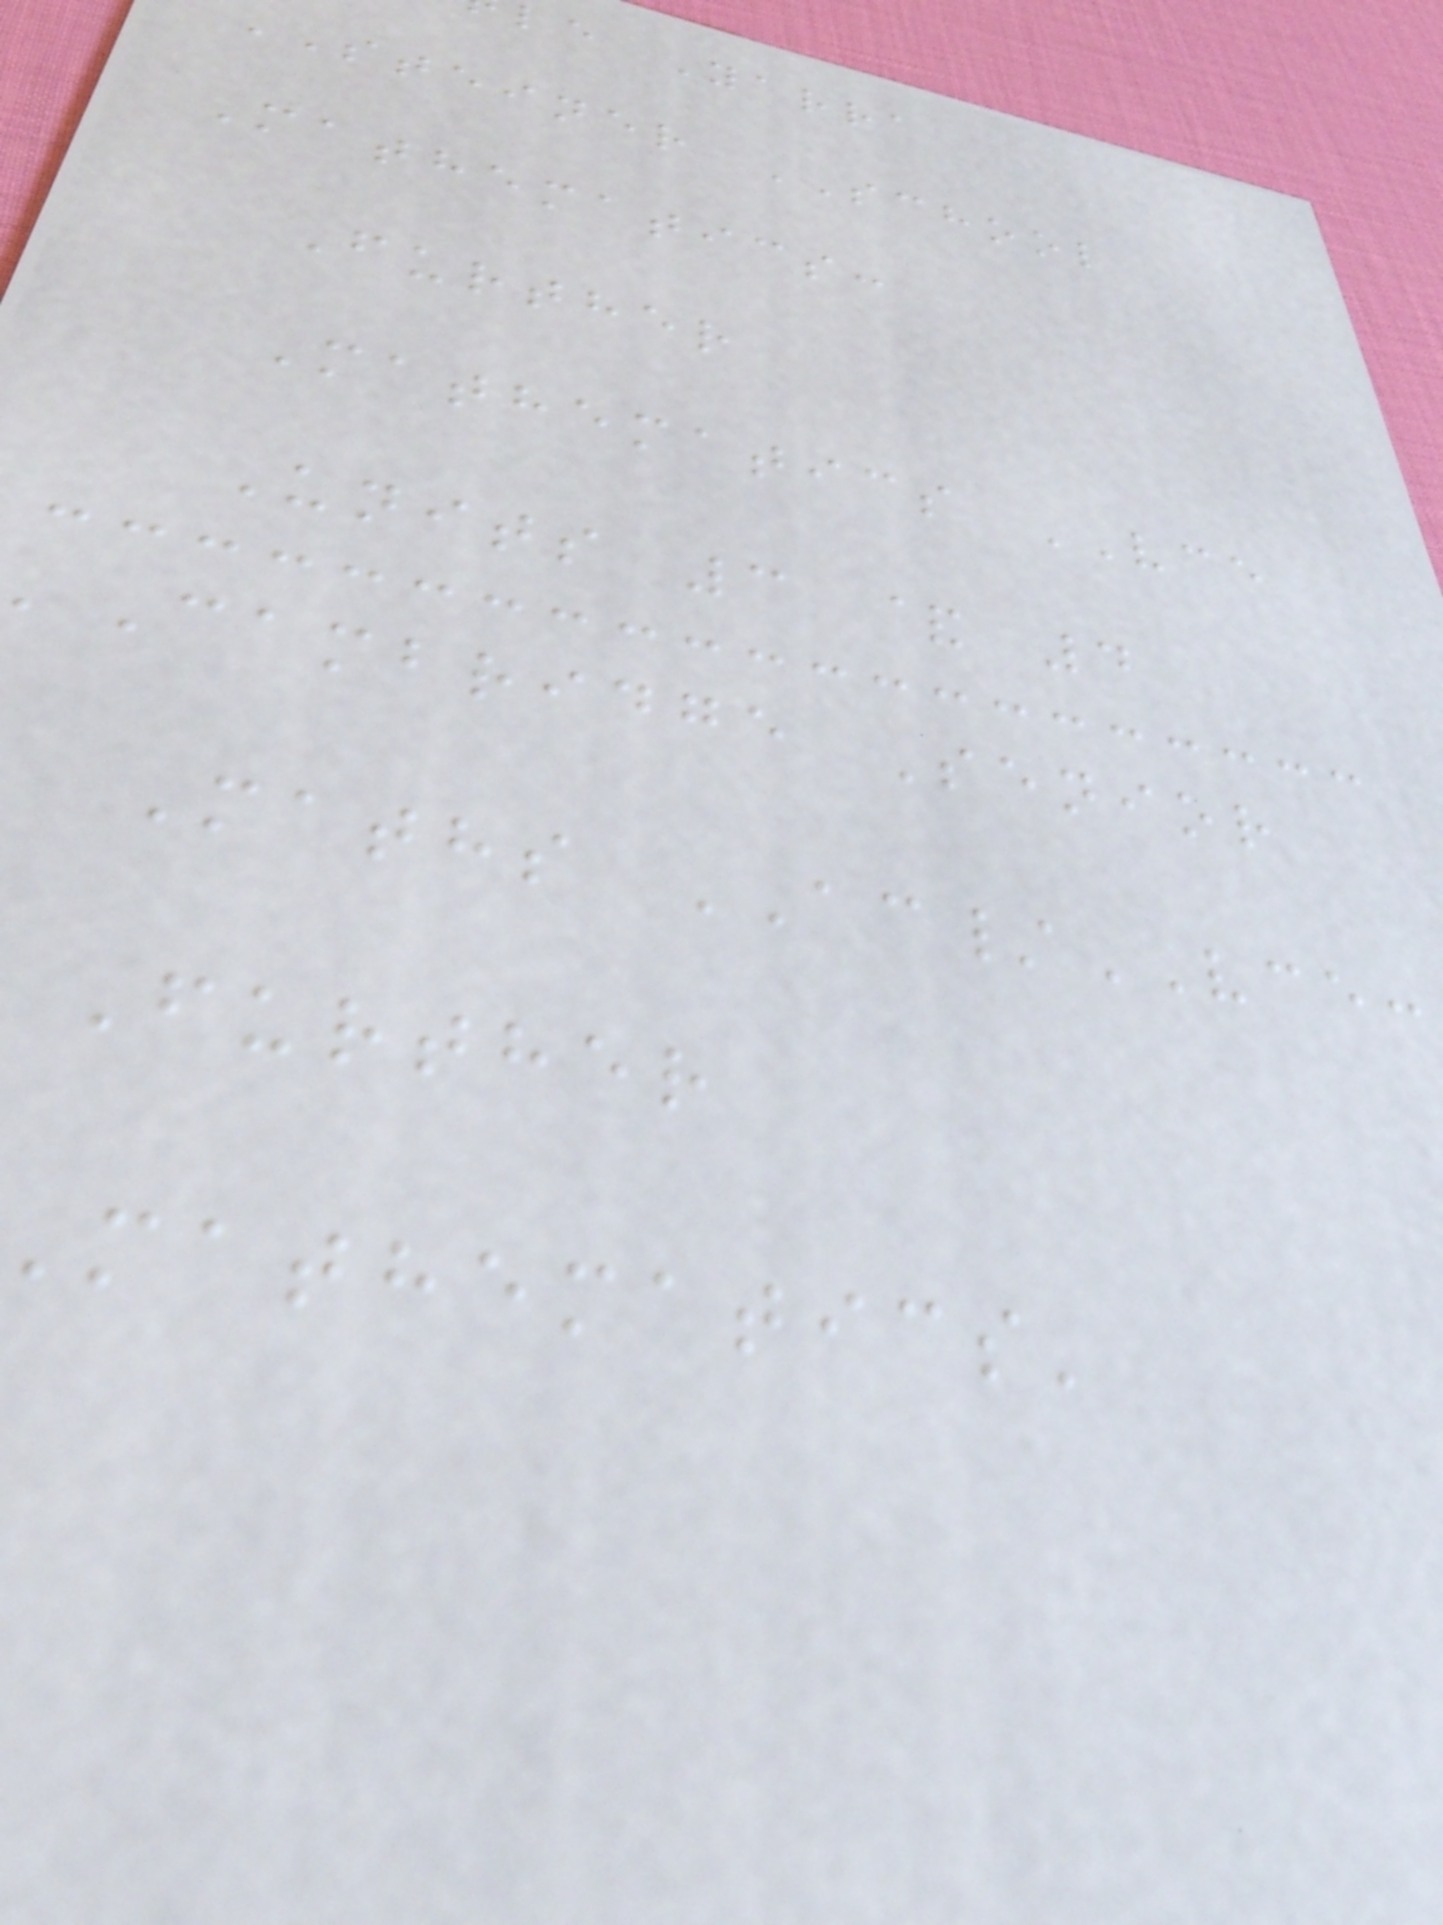le Yarra
steiner SCHOOL
Mathematics:
Further
Mathematics VCE
Units 3 & 4
'Cambridge Senior
Maths AC/VCE:
Further
mathematics'
